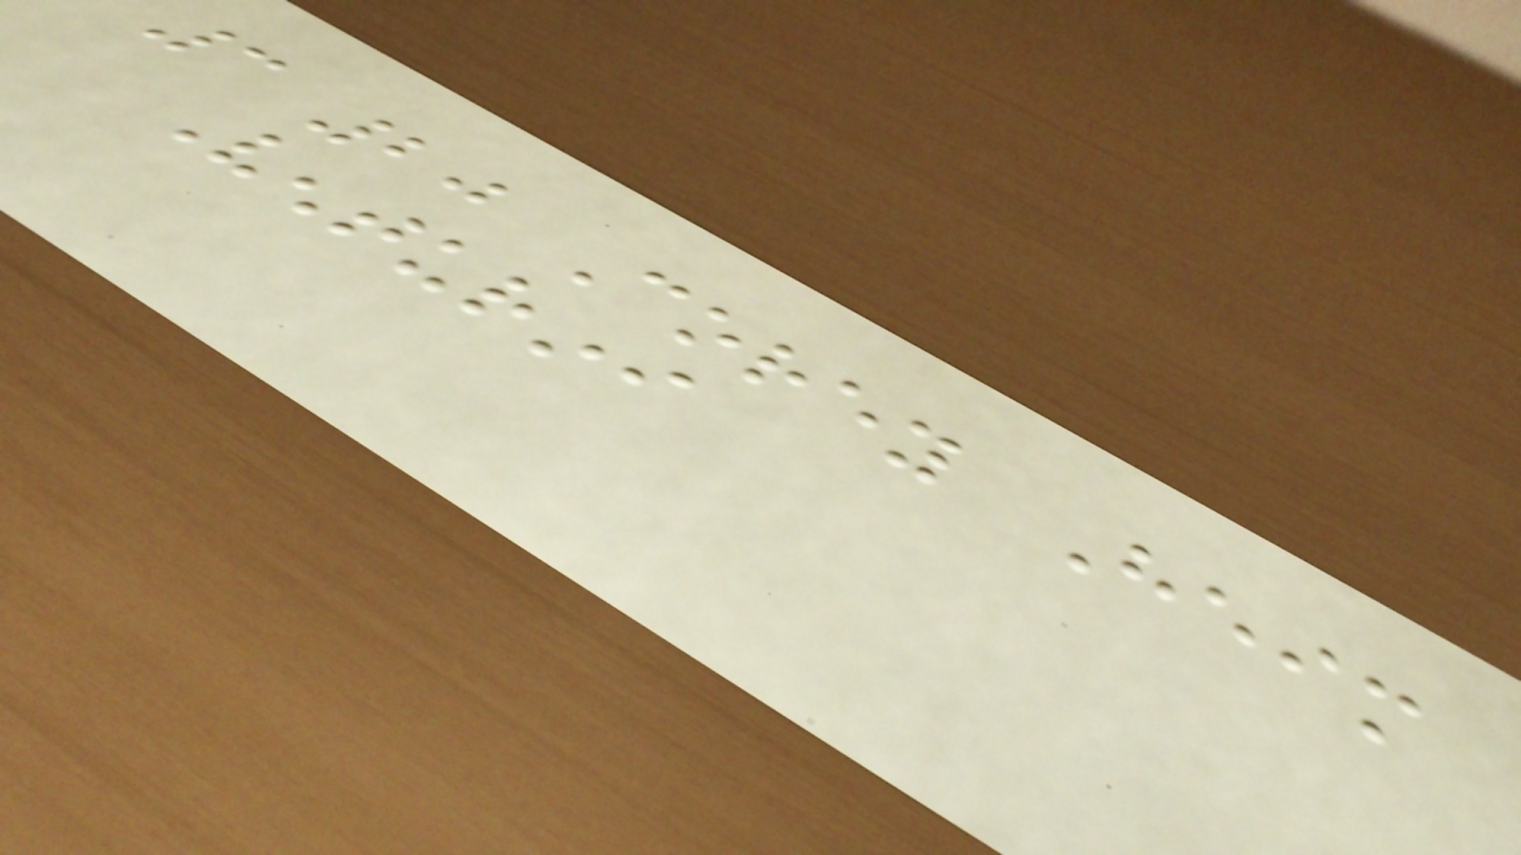3 20 Corey Heim
Venturini
